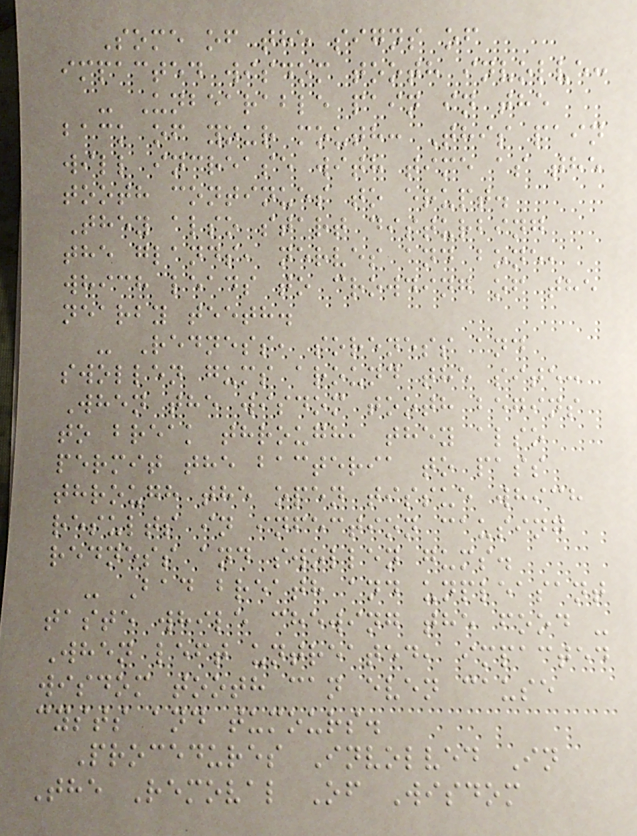Some of the signs of
impacted wisdom tooth involve:
- Unbearable pain in the
back of your mouth: This pain
will increase with time as the
tooth continues to erupt.
They also start disturbing
the glands, nerves and bone,
which leads to crowding of the
nearby teeth.
- Redness, soreness and
swollen gums around the site:
When the wisdom tooth begins
to break through, they also
permit the bacteria to pass
through the open tissue which
results in infection causing
redness and swollen gums.
- Bad breath and unpleasant
taste while chewing the food -
When left untreated, impacted
wisdom tooth can even cause
cysts and tumours.
Procedures Involved In
The Removal Of Wisdom
